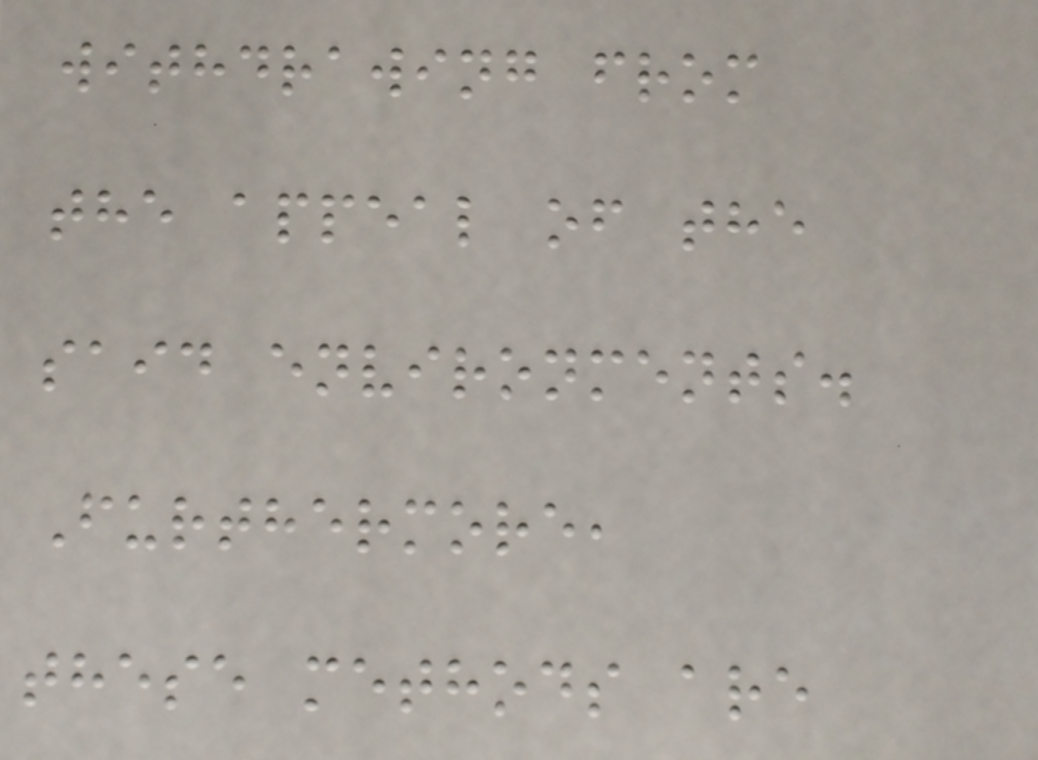withdrawing from
the appeal of the
said environments.
Furthermore,
these methods are
